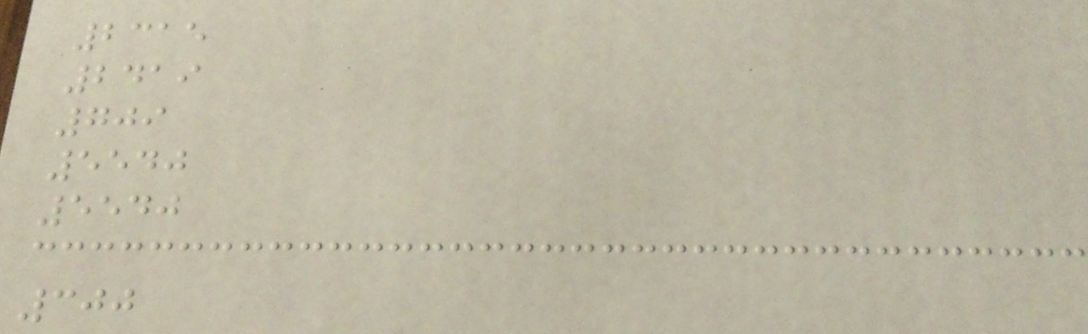2315
2419
709
5540
5540
300
